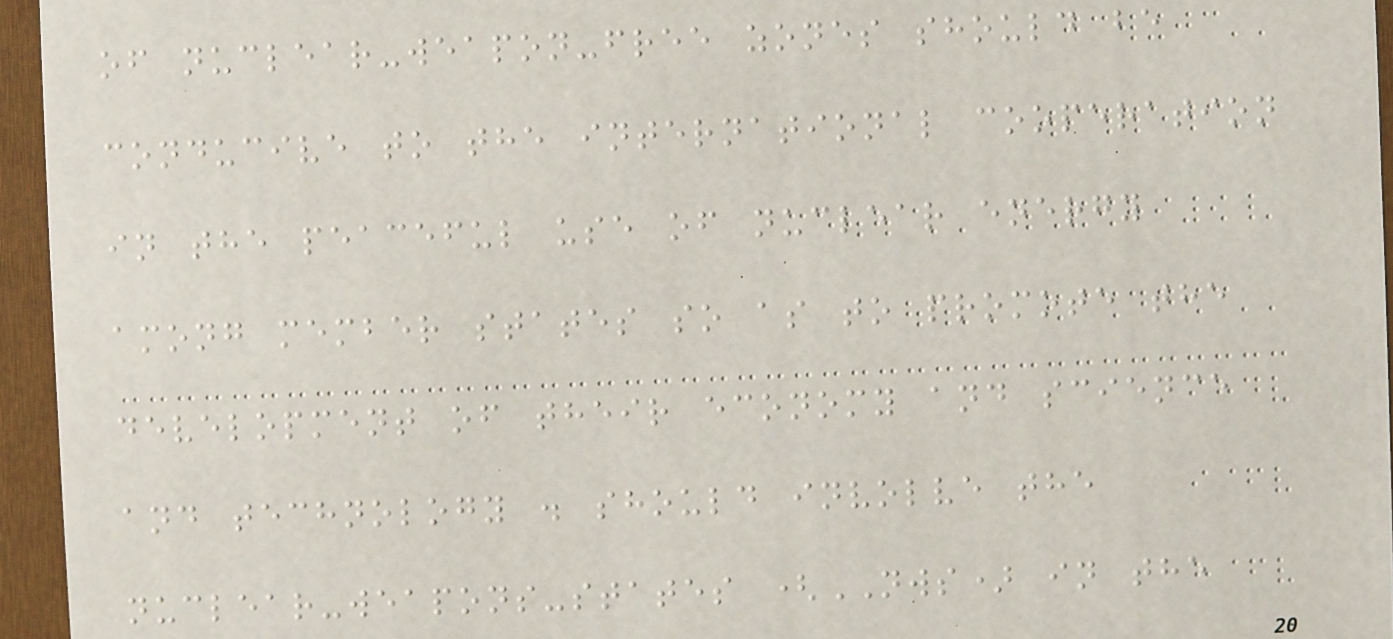of nuclear-weapon-free zones should be
conducive to the international cooperation
in the peaceful use of nuclear energy
among member states so as to promote the
development of their economy and science
and technology . should involve the
nuclear-weapons-states (NWS) in the
